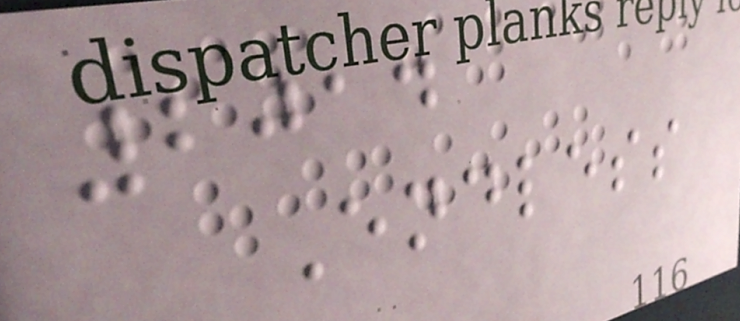2014
Endless
